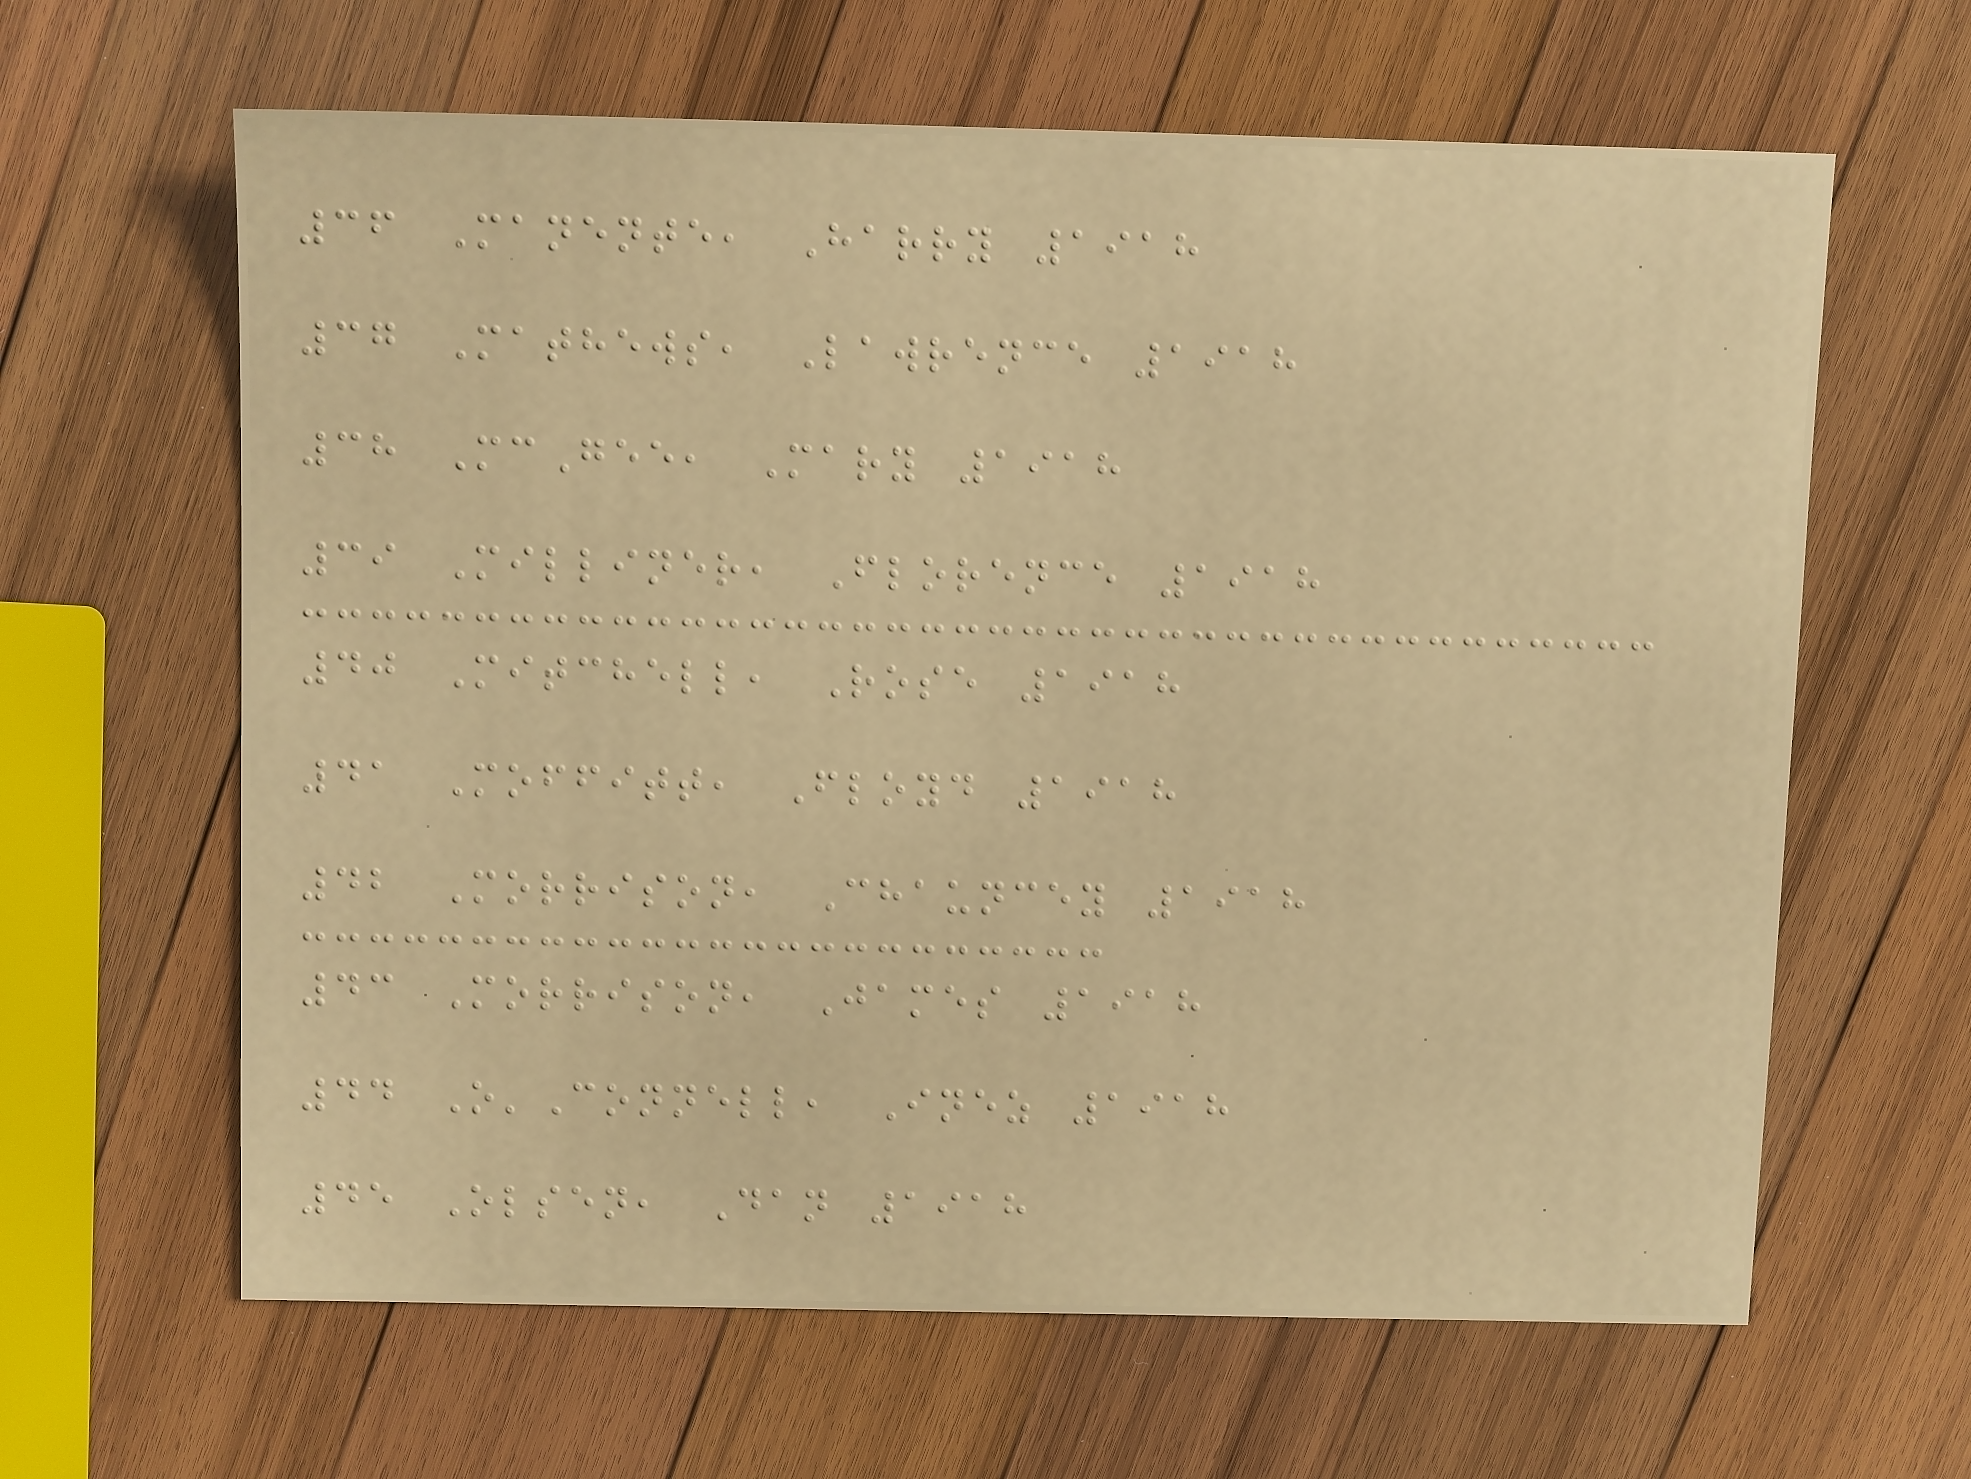36 Manente, Harry 1918
37 Mathews, Lawrence 1918
38 McGee, Mary 1918
39 Milliner, Florence 1918
40 Mitchell, Rose 1918
41 Moffitt, Floyd 1918
42 Morrison, Chauncey 1918
43 Morrison, James 1918
44 O'Connell, Inez 1918
45 Olsen, Dan 1918
